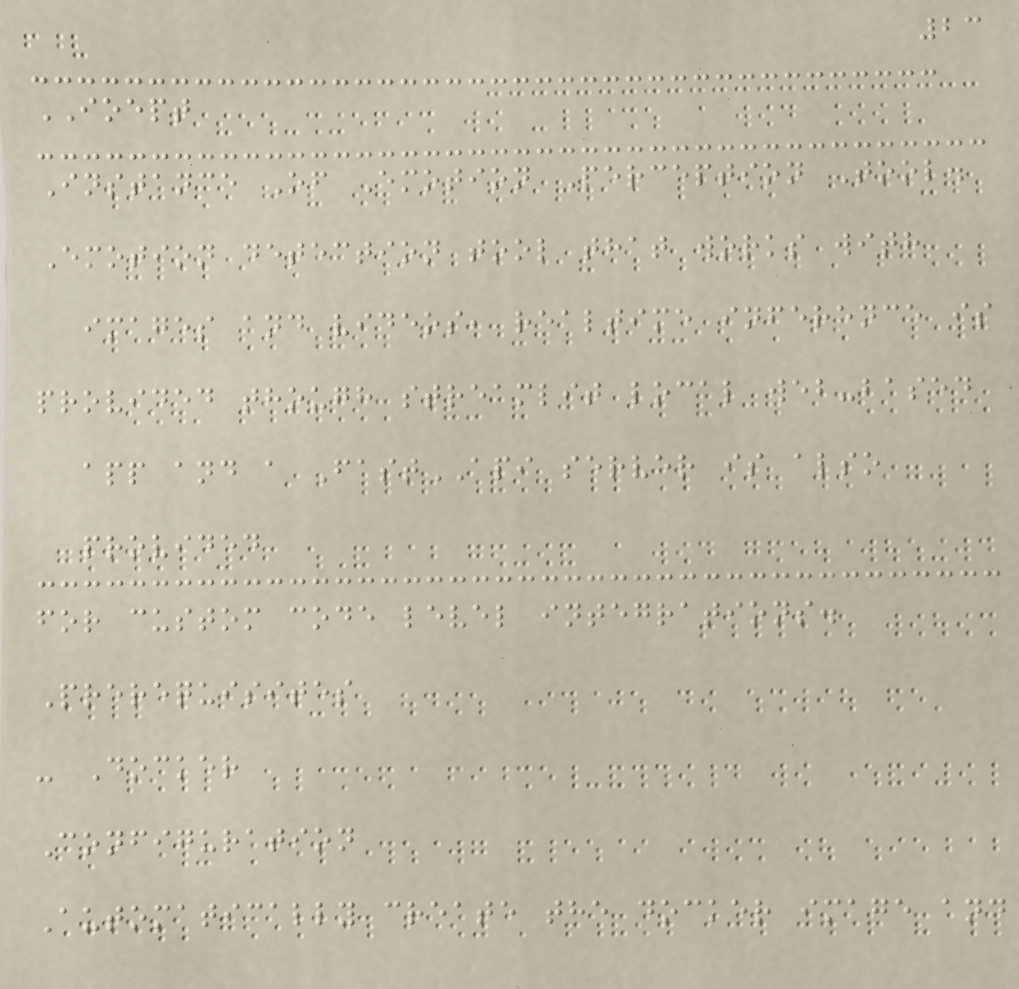23
IOEPT
Instance Of Emotion Perception Tool.
Emotion detection tool that works with
images and videos, realtime inference is
provided though streamlit local web-based
app and a FastAPI server is also
provided
for custom code level integrations.
Prerequisites
- Docker
Configuration
Automatically create the docker image and
